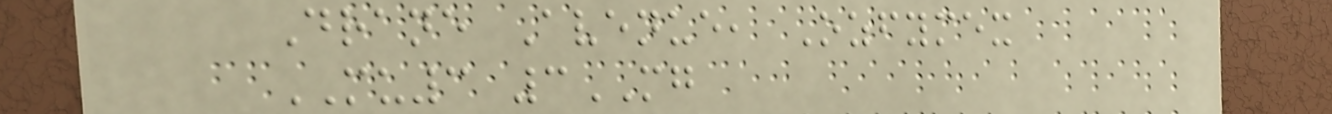Drane Avenue, Ozfymex
MU3 3MG
